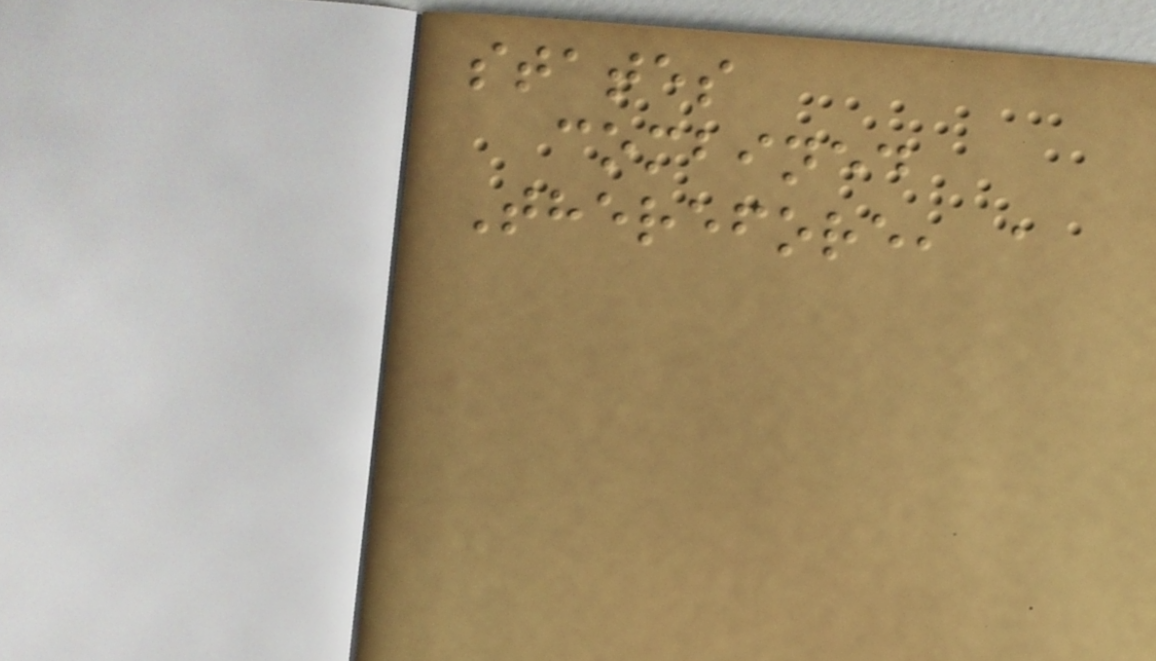states
combined
Therefore, a
